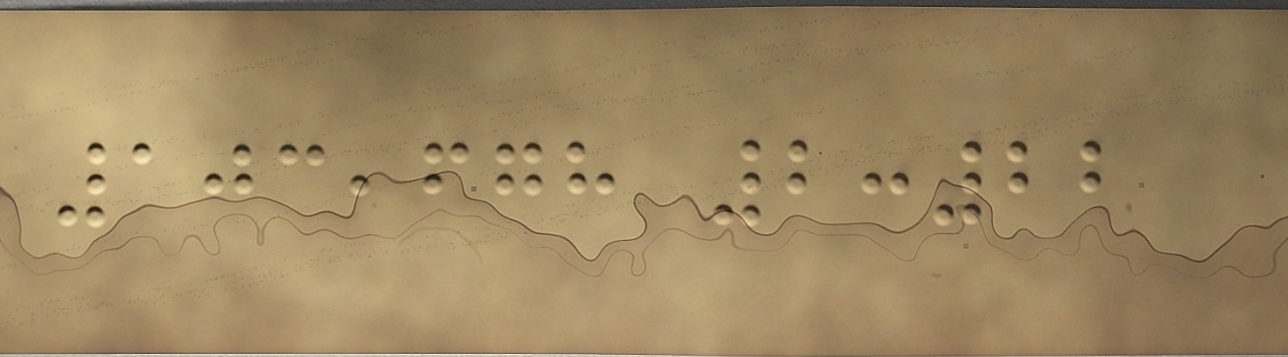103,678 2:22
